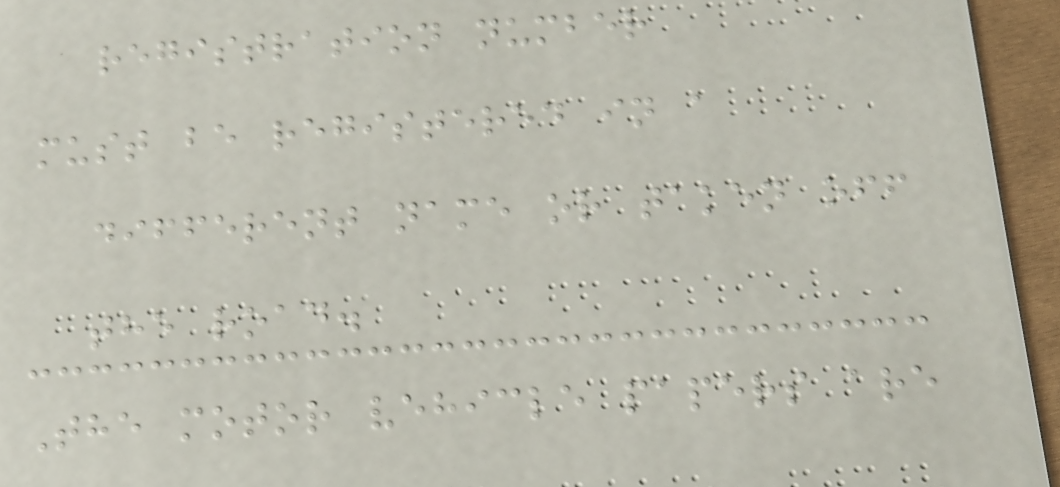registration number
must be registered in a
different name or taken off
the road.
The motor vehicle papers are
